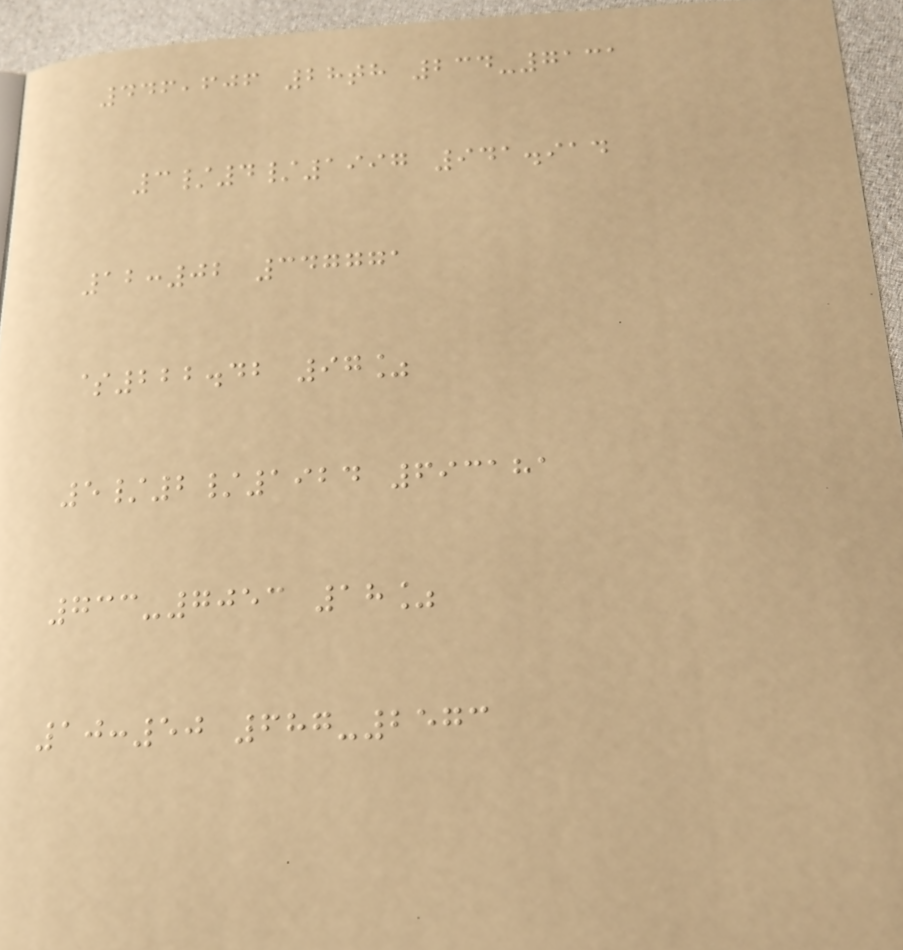446,606 28th 234-7131
3/4/1997 941.914
12:02 347771
$222.42 97%
5/2/1924 693181
733-7053 18%
10:50 687-2573
